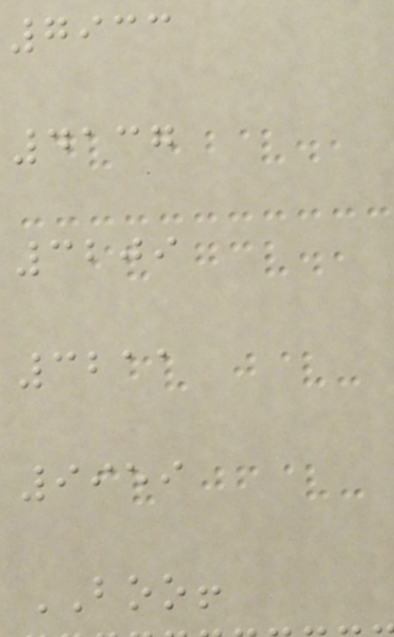7933
4137
3209
3211
9959
BOO!
